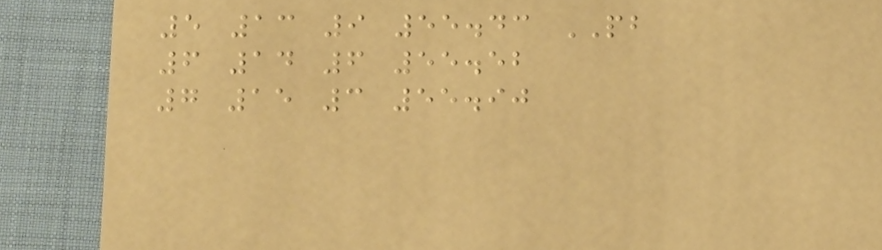5 13 9 55.43 PB
6 14 6 55.52
7 15 3 55.90
